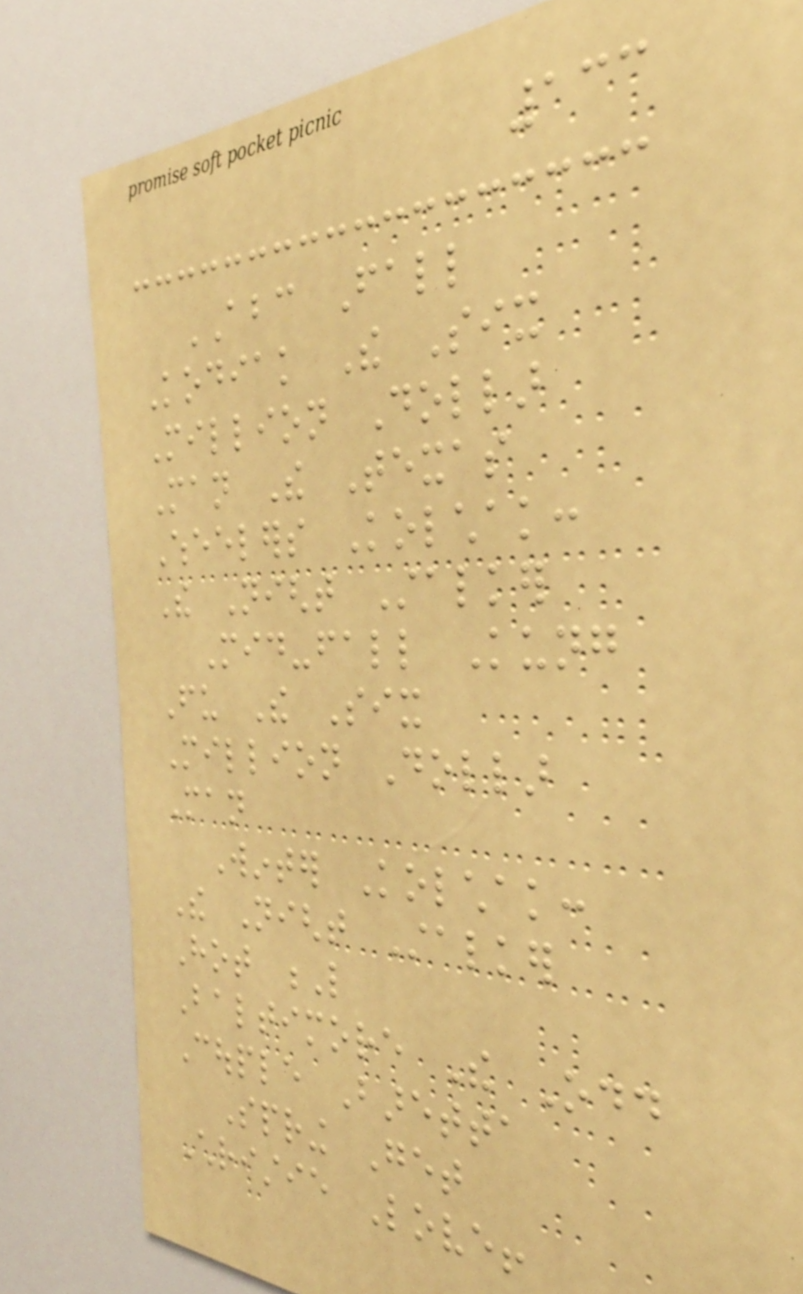133
ABC Fall
Kodiak The Six
Million Dollar
Man The Texas
Wheelers Kolchak:
The Night Stalker
Mid-fall Kung
Fu The Six
Million Dollar
Man
Winter Kolchak:
The Night Stalker
Hot L
Baltimore The Odd
Couple Baretta
Spring Get
Christie Love!
